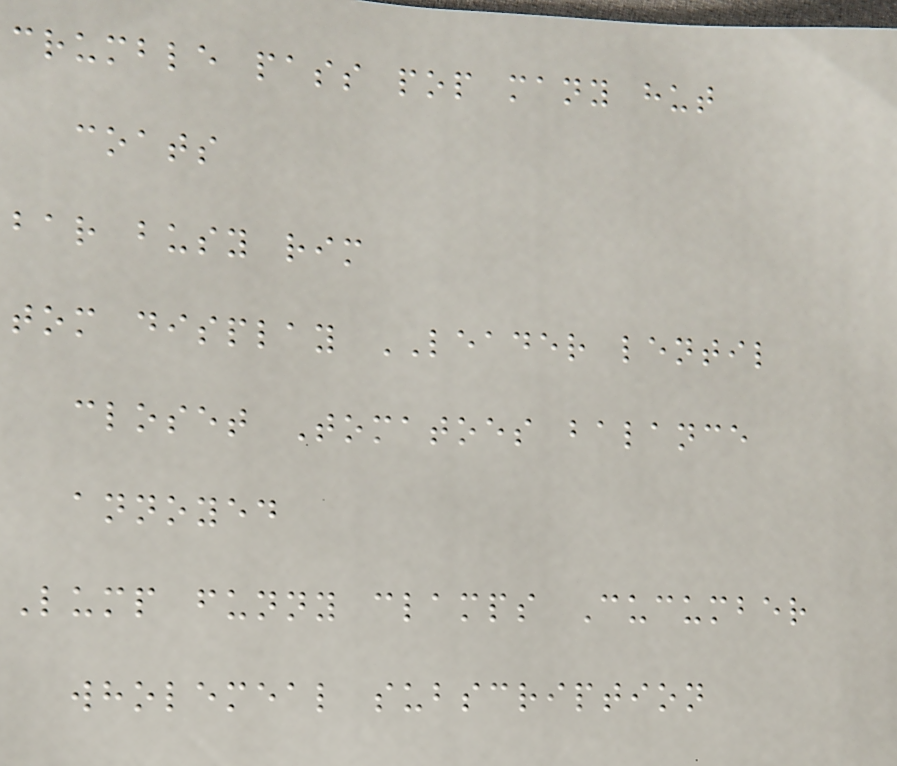crumble pass pop many hut
coats
bar busy rim
tom display LEADER lentil
closet Tomatoes balance
annoyed
Lump funny clamps Cucumber
wholemeal subscription
